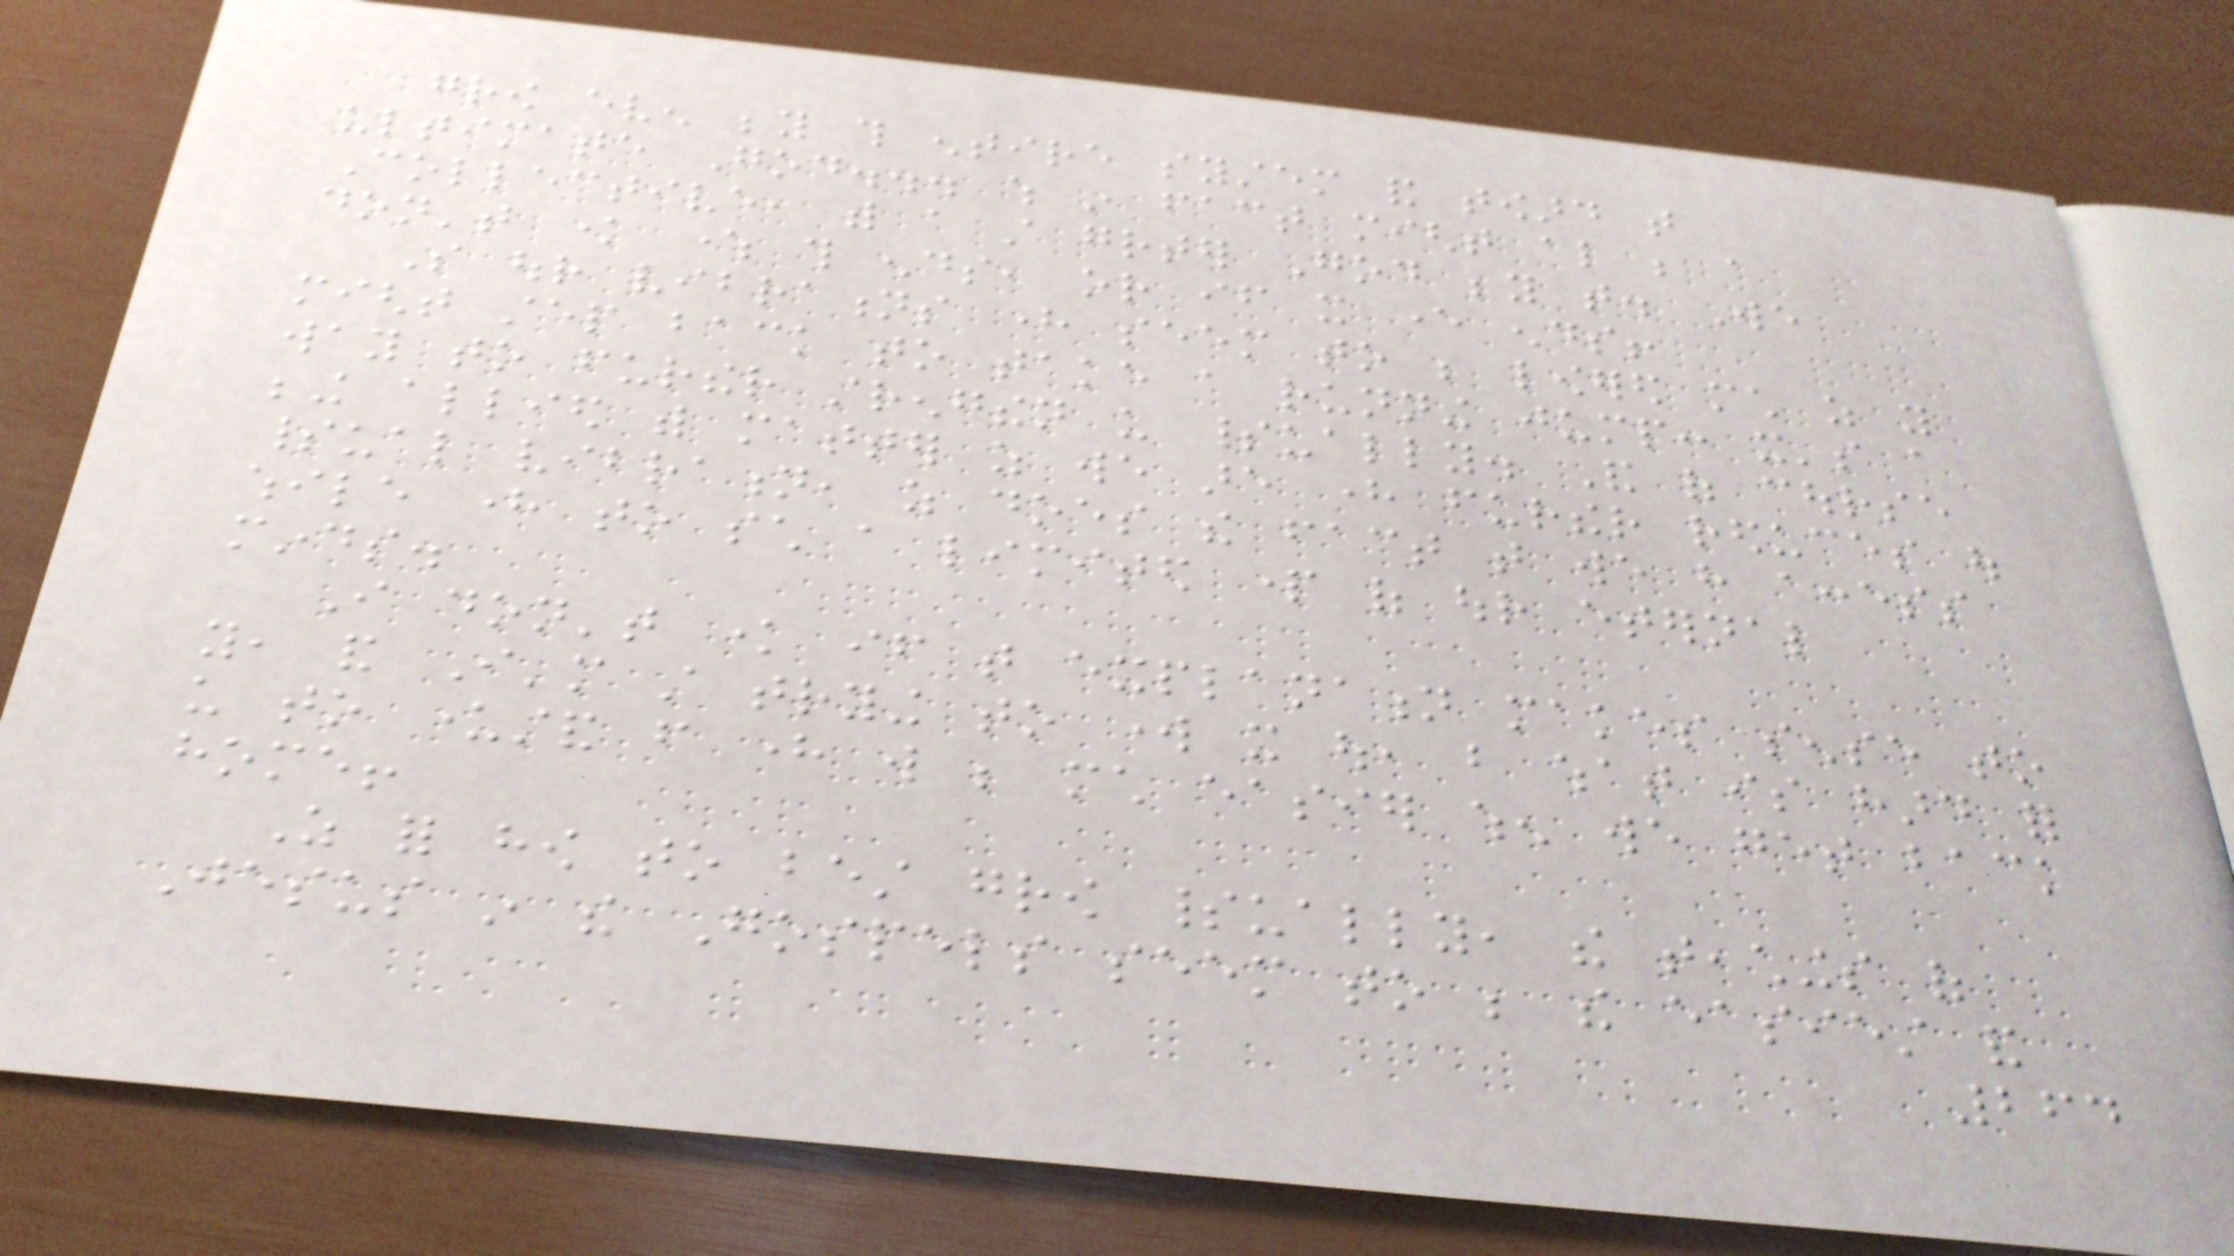grow even beyond this entire system and toward that
ultimate God... which in fact might also be a
Collective, with a still greater God beyond that. We
don't know where this ends, or if it ever ends!
So our vibrations here seem to be lowered much as you
might step back to take a running jump: it's a
way to further strengthen us spiritually. And of course
being allied with matter as we are here further reduces out
spiritual vibration, as does the fact that we have access
while here to such a limited part of our eternal
minds.
I don't know if that explanation makes sense to
you, and I'm still trying to work it out, but what is hard for
us to understand from here will be much easier when we get back
home!
As for how to best grow spiritually, the teachings of
Jesus in the Gospels seem to be the easiest and
264
